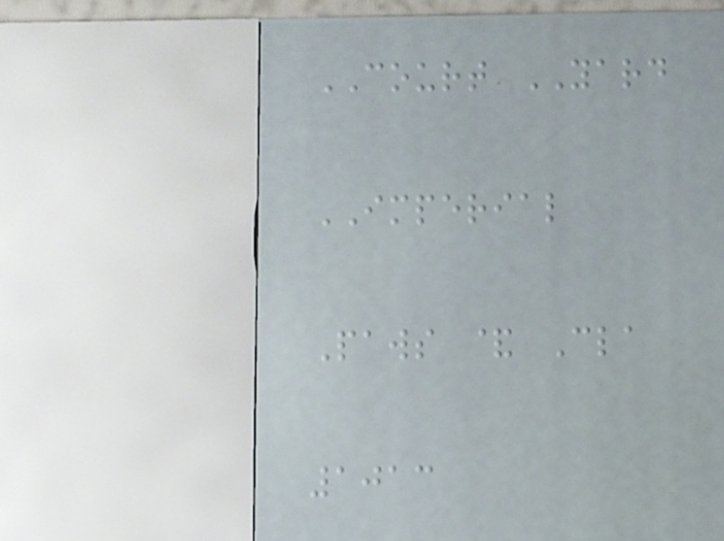COURT YARD
IMPERIAL
Paws & Cla
1013
